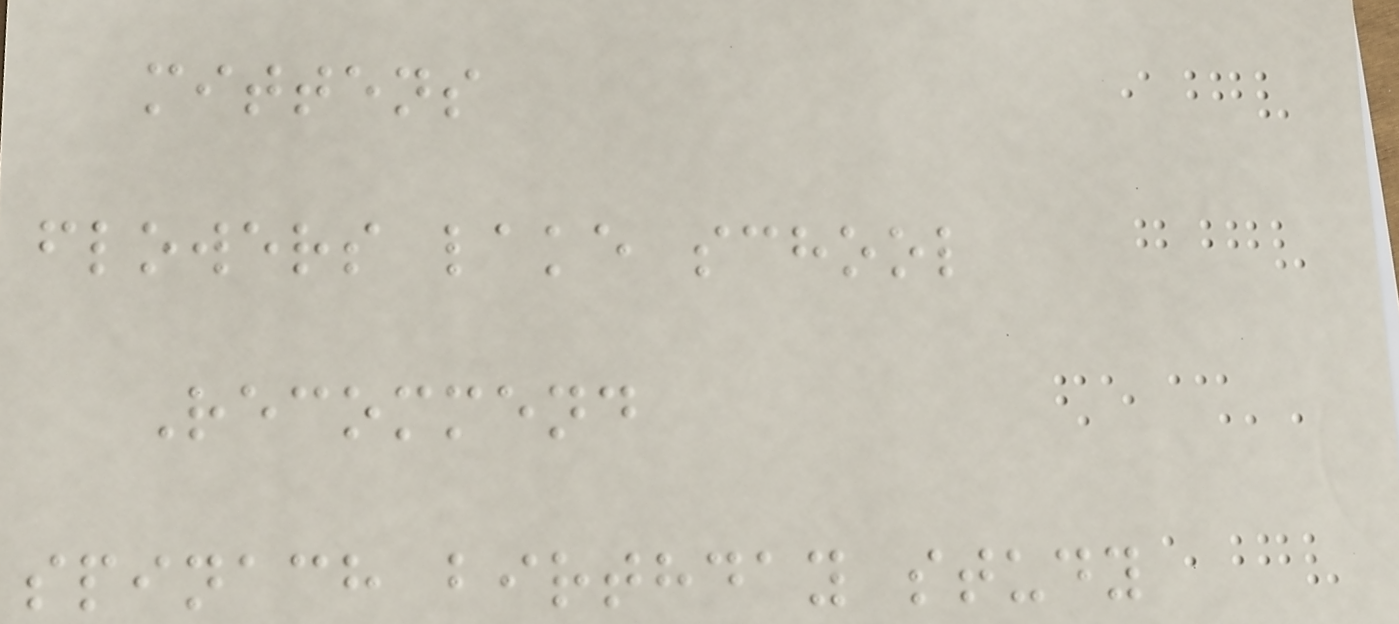mittens
flowers lake school
Recommend
spinach birthday study
